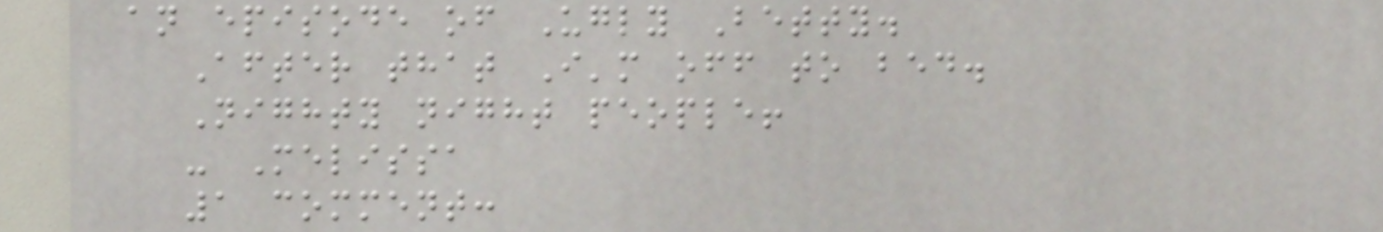an episode of Ugly Betty.
After that I'm off to bed.
Nighty night people!
- Melissa
1 comment:
